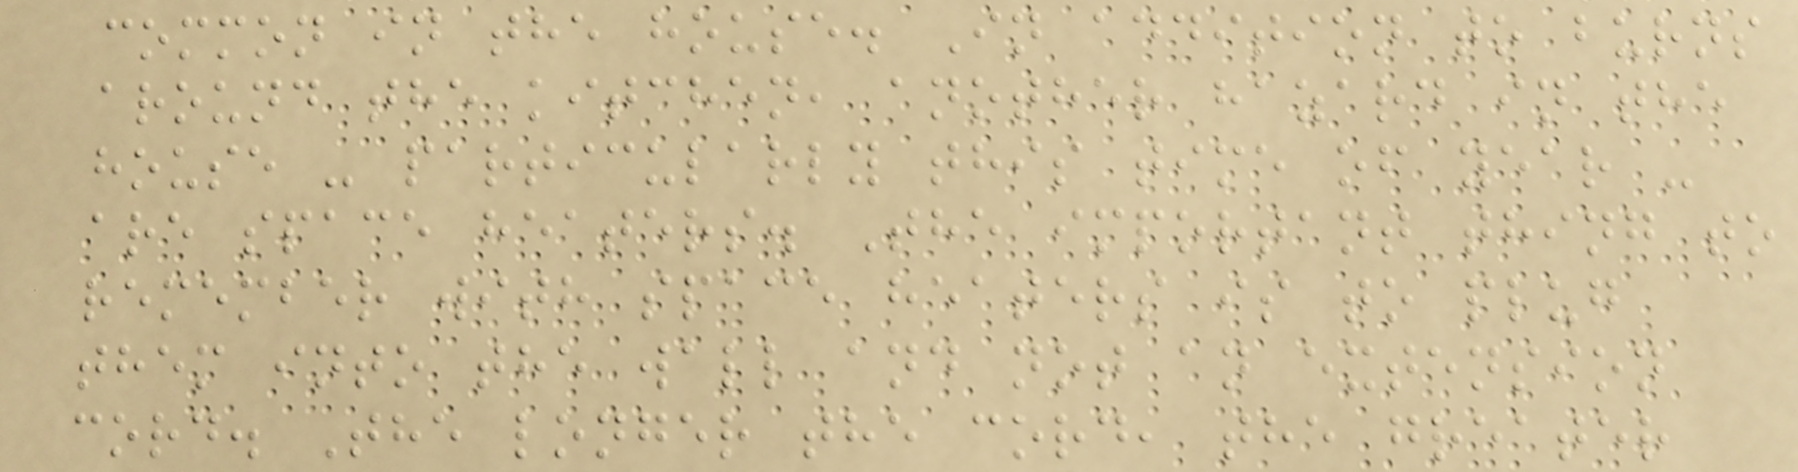common in the house. In addition to burns
around the kitchen, another hazard in the
house - particularly this time of year -
are space heaters. The important thing to
remember with space heaters is to plug
them into the wall and not an extension
cord. The longer the cord, the greater
